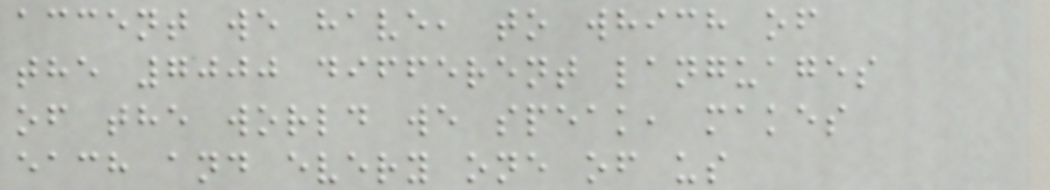accent we have, to which of
the 7000 different languages
of the world we speak, makes
each and every one of us
